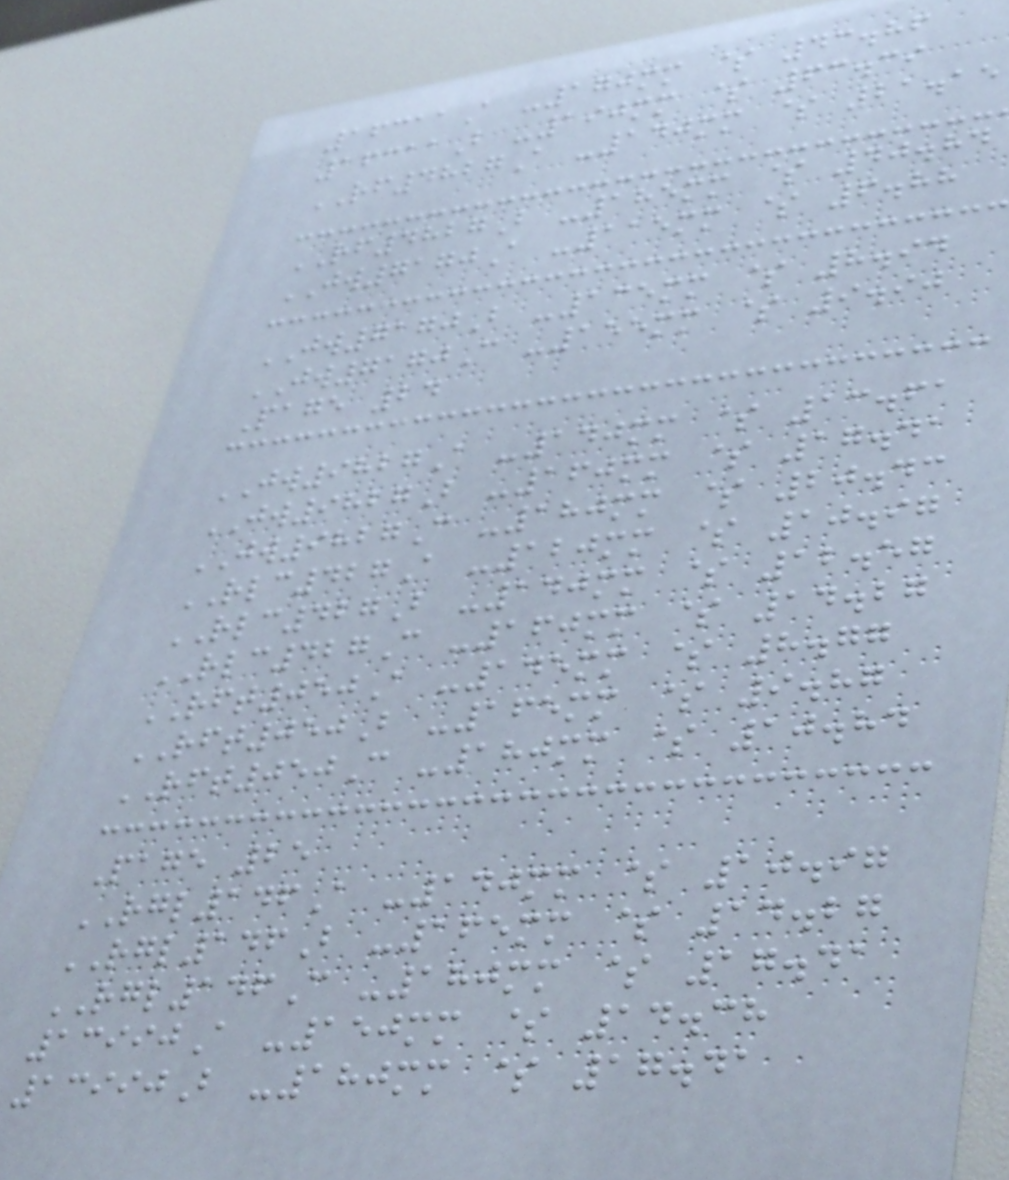16311A -170mm $ 43.86
16311B -190mm $ 63.39
RF4827A -140mm $ 21.15
RF4827B -185mm $ 40.84
JW7170A -115mm $ 6.88
JW7170B -135mm $ 8.94
JW7170C -155mm $ 9.90
Page 24
JW9827A -140mm $ 13.61
JW9827B -160mm $ 17.41
JW9827C -180mm $ 20.43
RLC427A -120mm $ 10.97
RLC427B -140mm $ 12.57
RLC427C -160mm $ 14.27
RFT050A -145mm $ 8.77
RFT050B -165mm $ 9.87
RFT050C -180mm $ 10.84
Page 25
RGL146A -140mm $ 10.97
RGL146B -165mm $ 14.27
RGL146C -180mm $ 17.41
13990A -150mm $ 14.38
13990B -180mm $ 17.41
